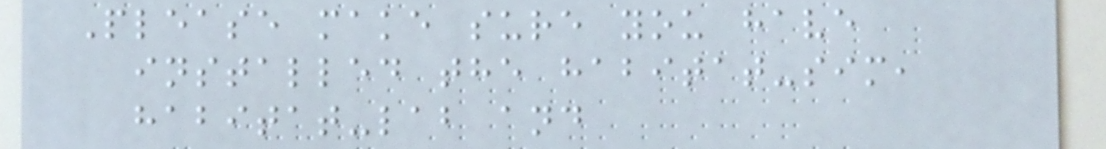Please make sure you have
installed the habitat-sim,
habitat-lab and
